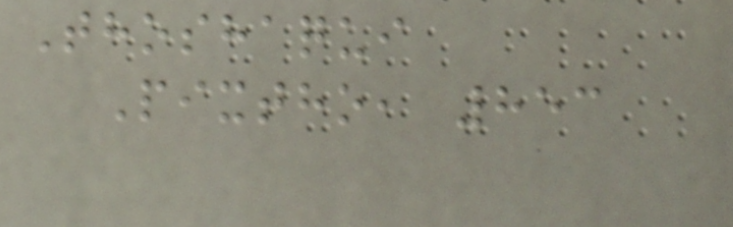Thoshaqui
Pixtho, 853
